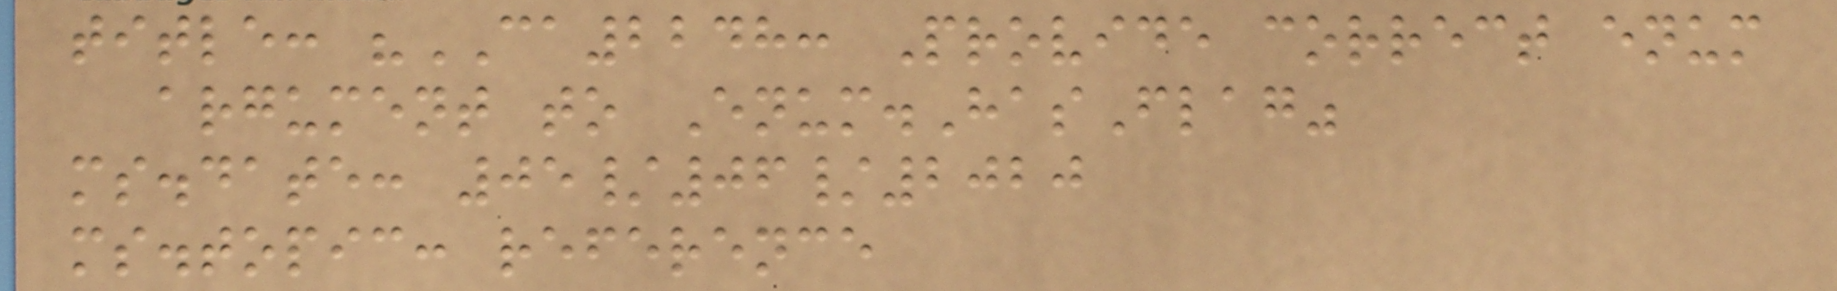title: "CA2248: Provide correct enum
argument to Enum.HasFlag"
ms.date: 05/06/2020
ms.topic: reference
